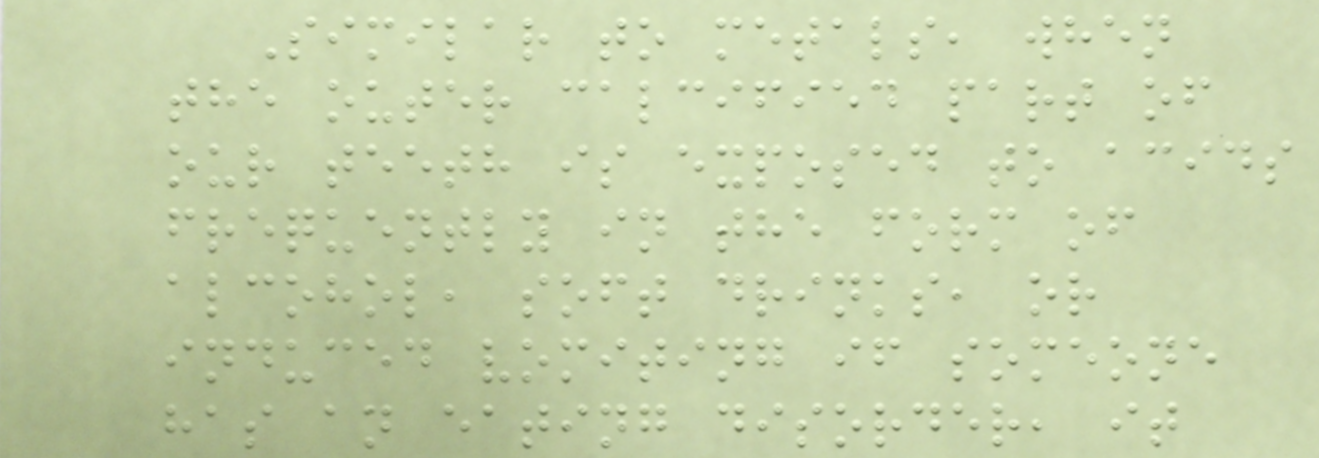Similar to metals, when
the outer calcified part of
our teeth is exposed to acids
frequently in the form of
alcohol, soft drinks, or
induced vomiting if someone
has an eating disorder, it
